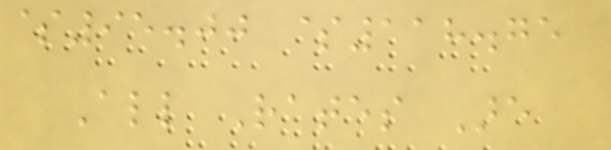$95.00 $118.75
All Rates Are
